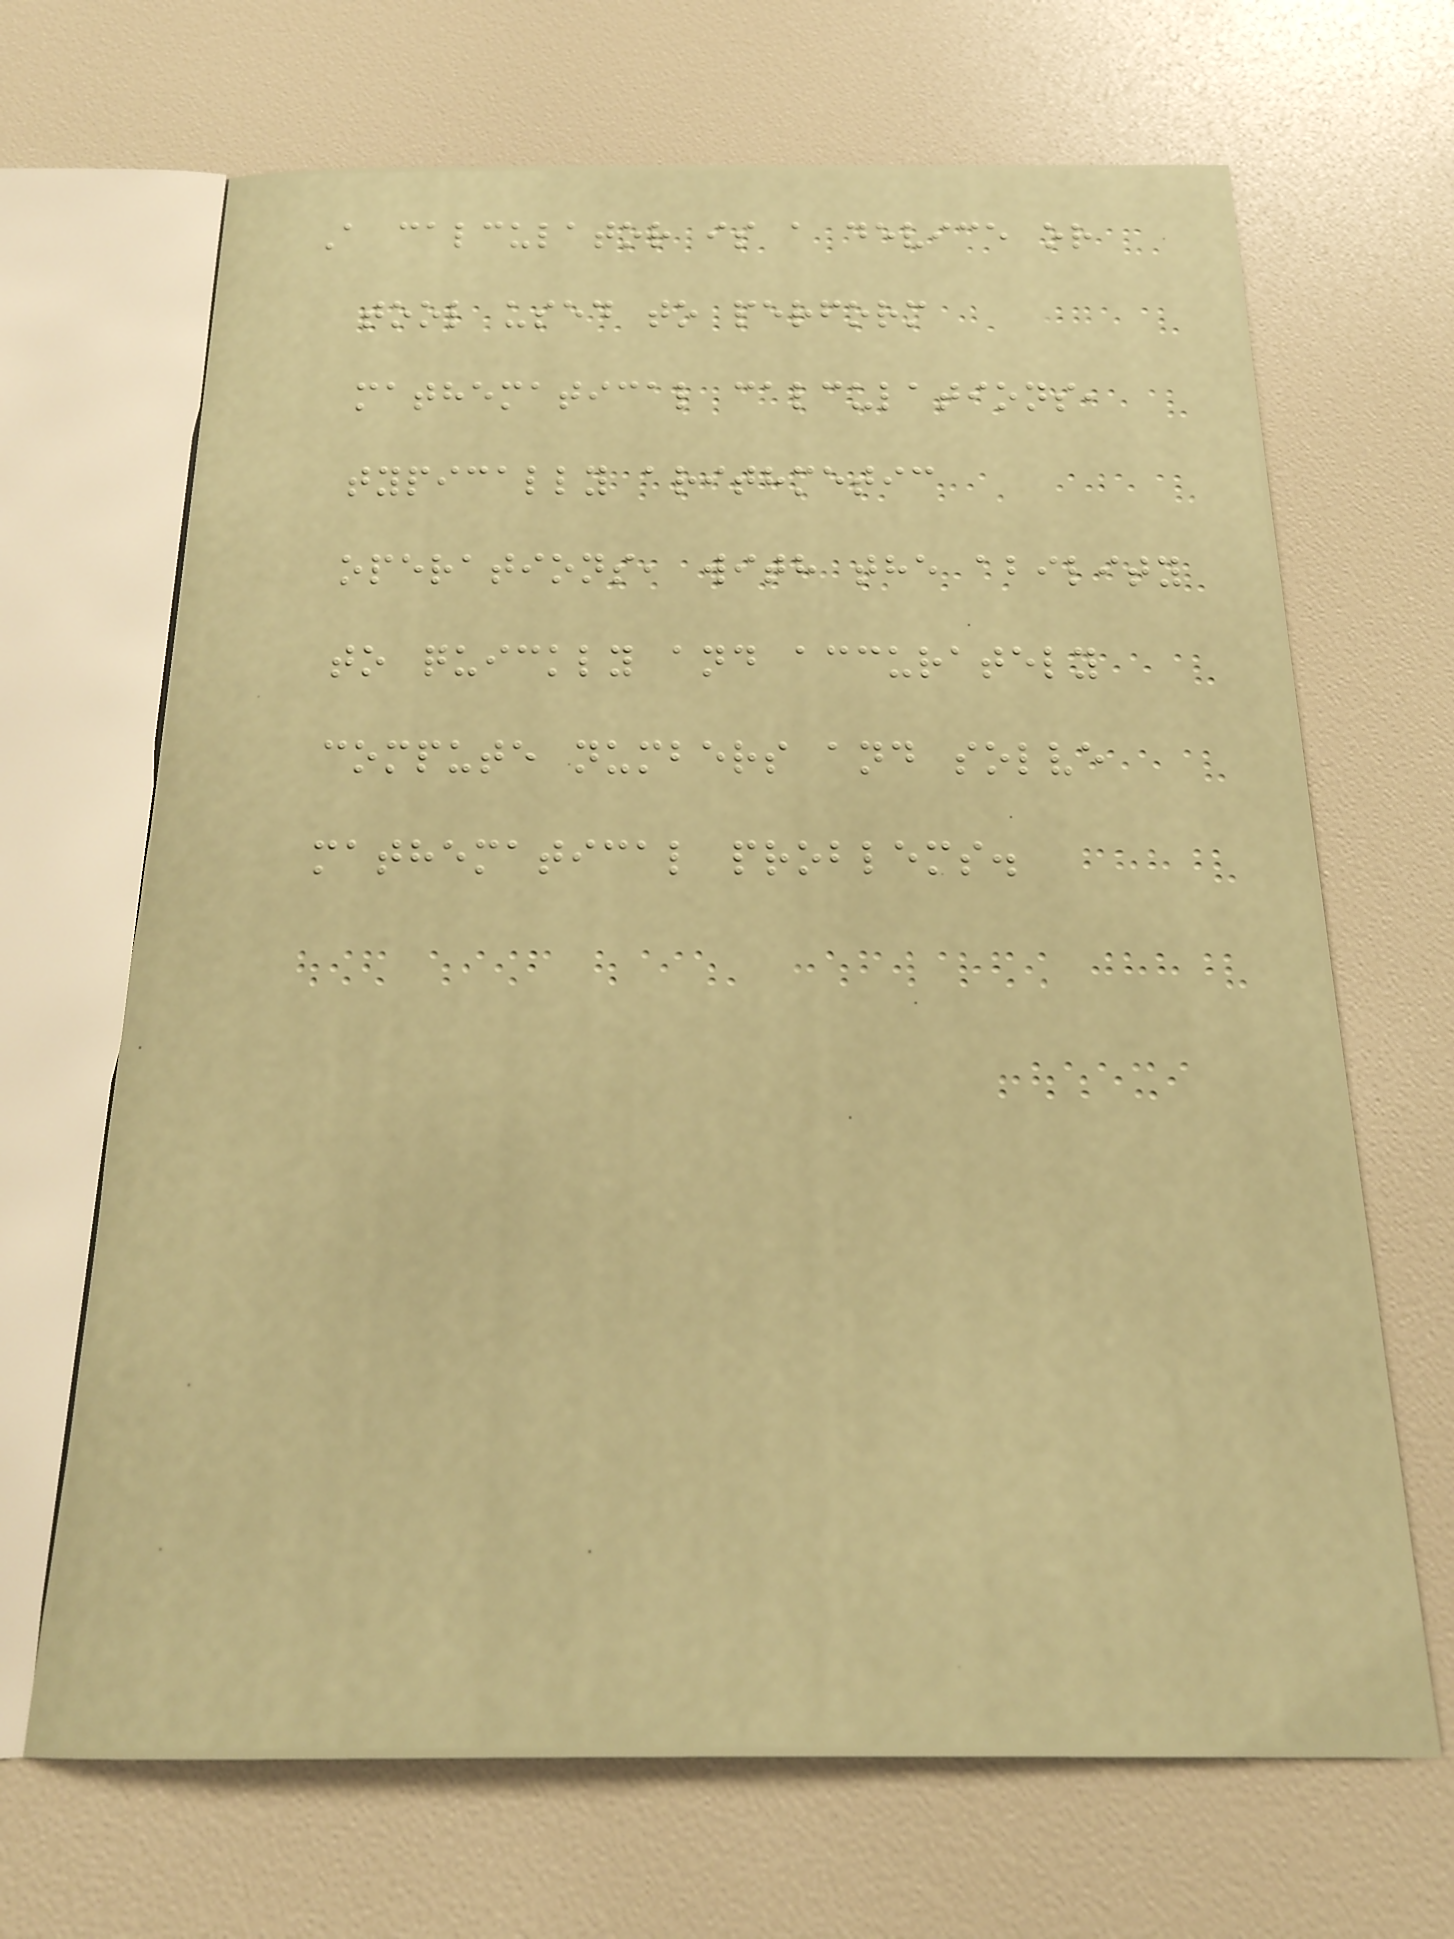A calculator is a device or
tool used to perform
mathematical calculations,
typically arithmetic
operations, with the ability
to quickly and accurately
compute numbers and solve
mathematical problems.
